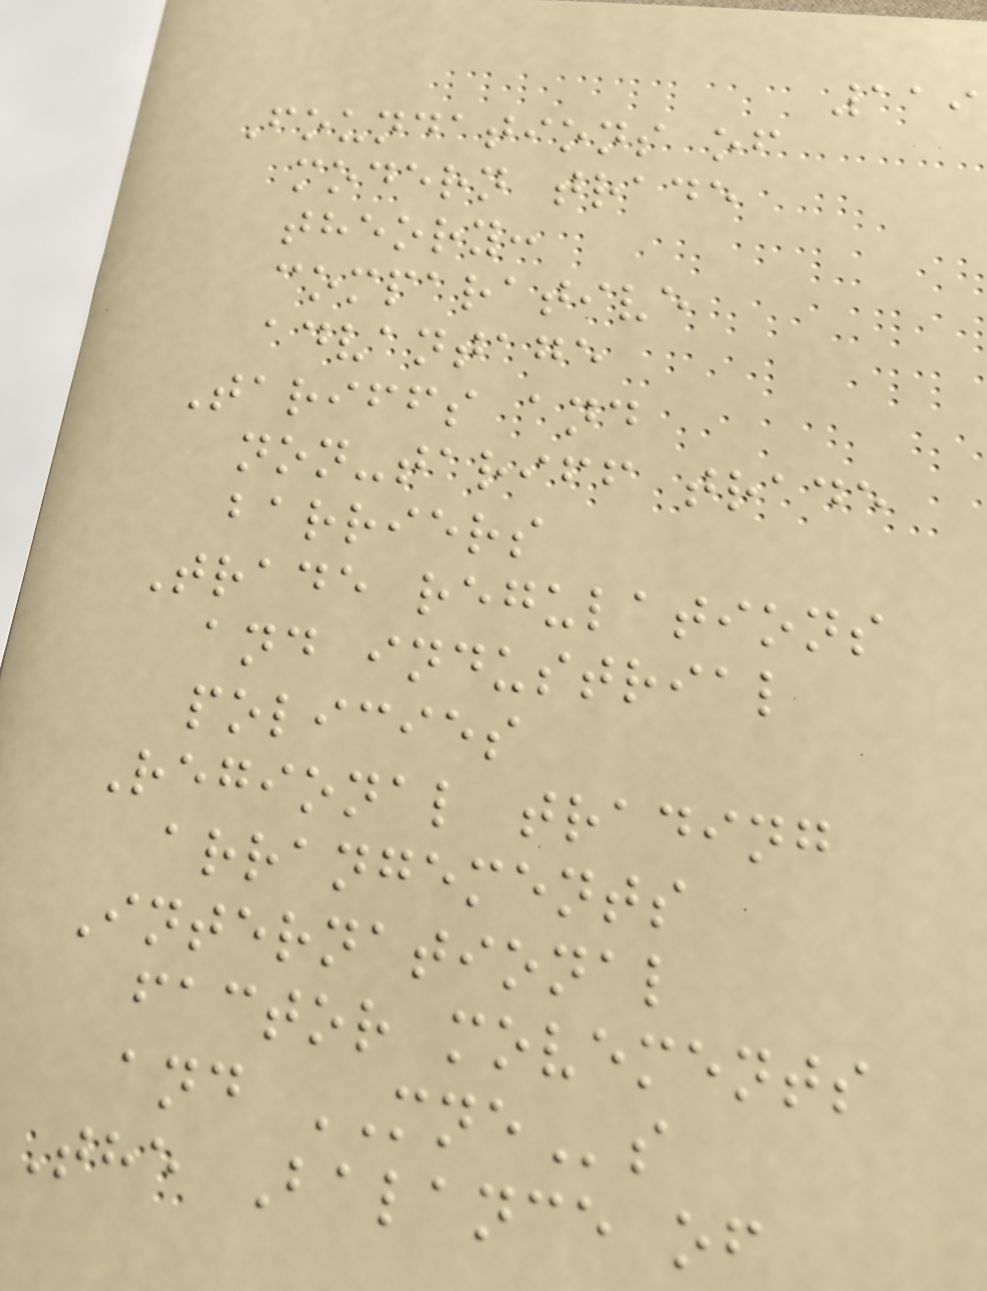119
Foundations of
modern trade
theory:
comparative
advantage
Tariffs and
non-tariff trade
barriers
Trade regulations
and industrial
policies
Regional trading
arrangements
International
factor movements
and MNEs
The Balance of
